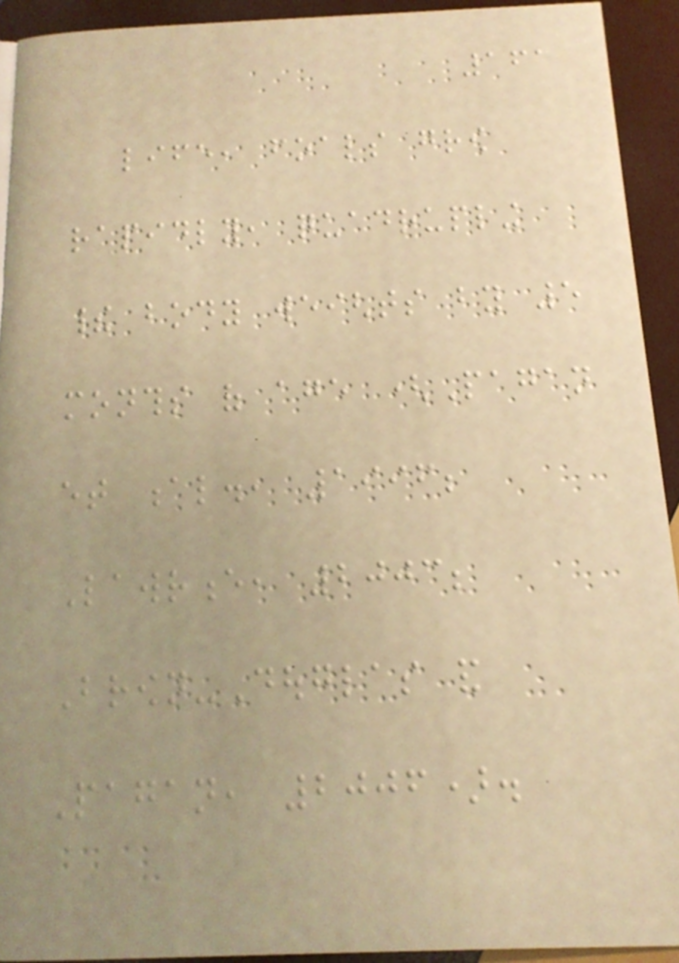161
life, foals grow
rapidly, quadrupling
their body weights by 5
months of age (Pagan
et al., 1996;
Lawrence, 2003;
Brown-Douglas and
Pagan, 2006).
